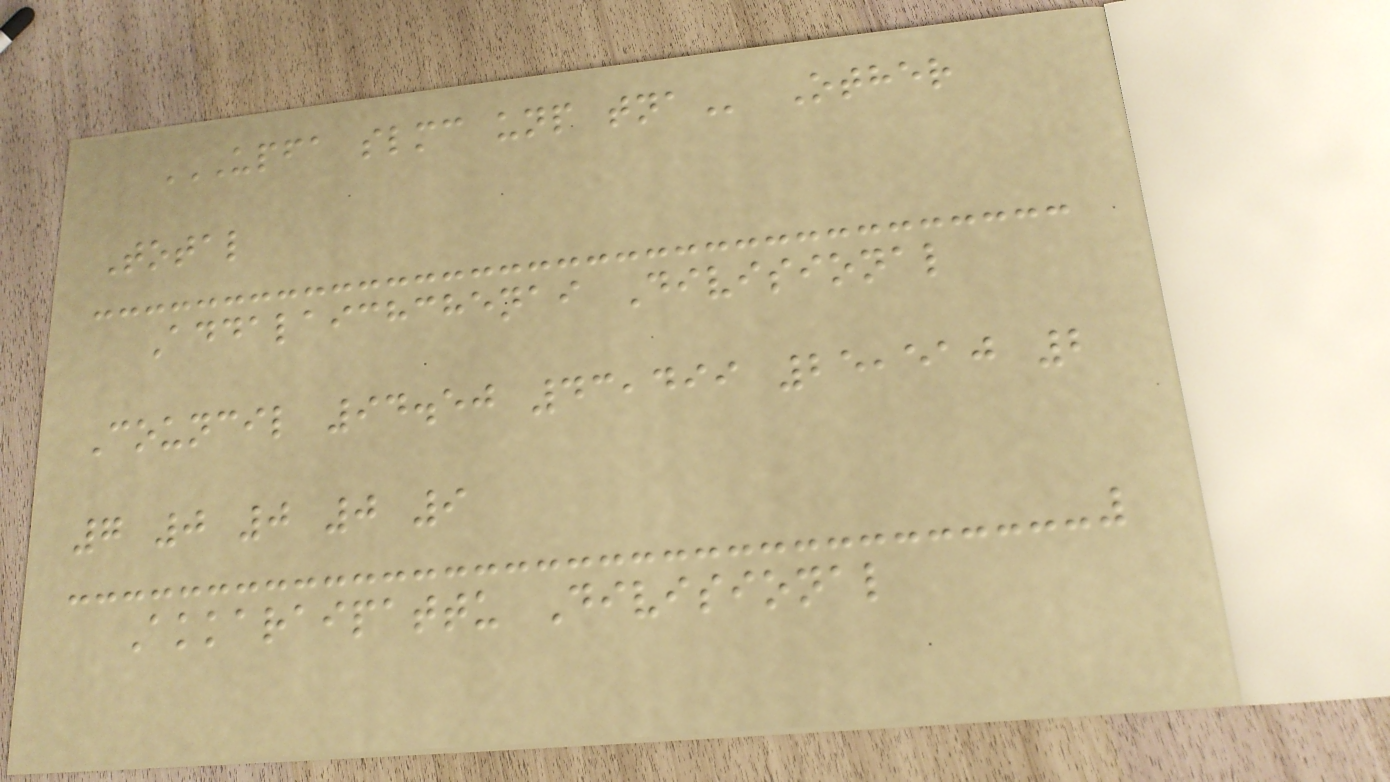UPFA SLMC UNP TNA Other
Total
Addalaichchenai Divisional
Council 94.50 43,499 25,510 2
7 0 0 0 9
Akkaraipattu Divisional
